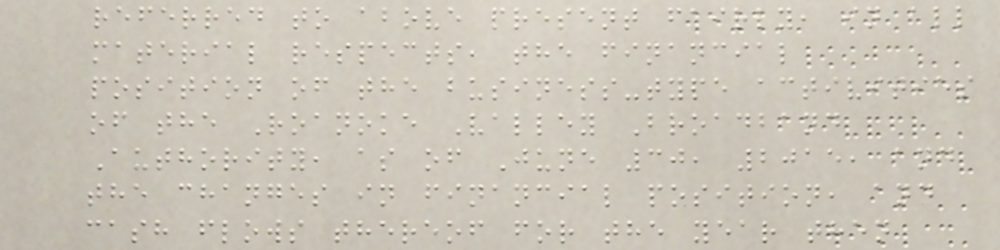referred to above present fairly, in all
material respects, the financial
position of the business-type activities
of the Roanoke Valley Broadband
Authority, as of June 30, 2015, and
the changes in financial position, and
cash flows thereof for the year then
